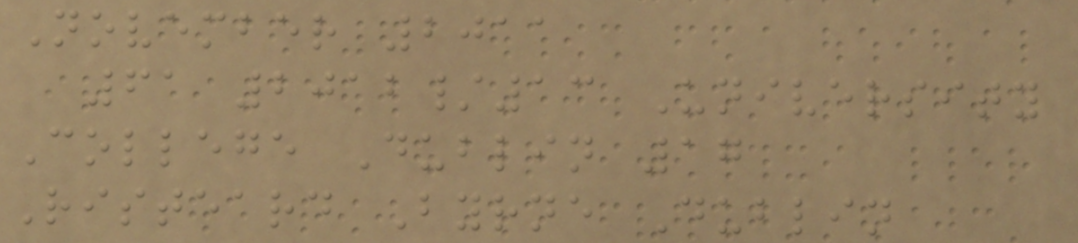November 2011
61 2012/13 University
College Dublin 17
Risteard Byrne Dublin
